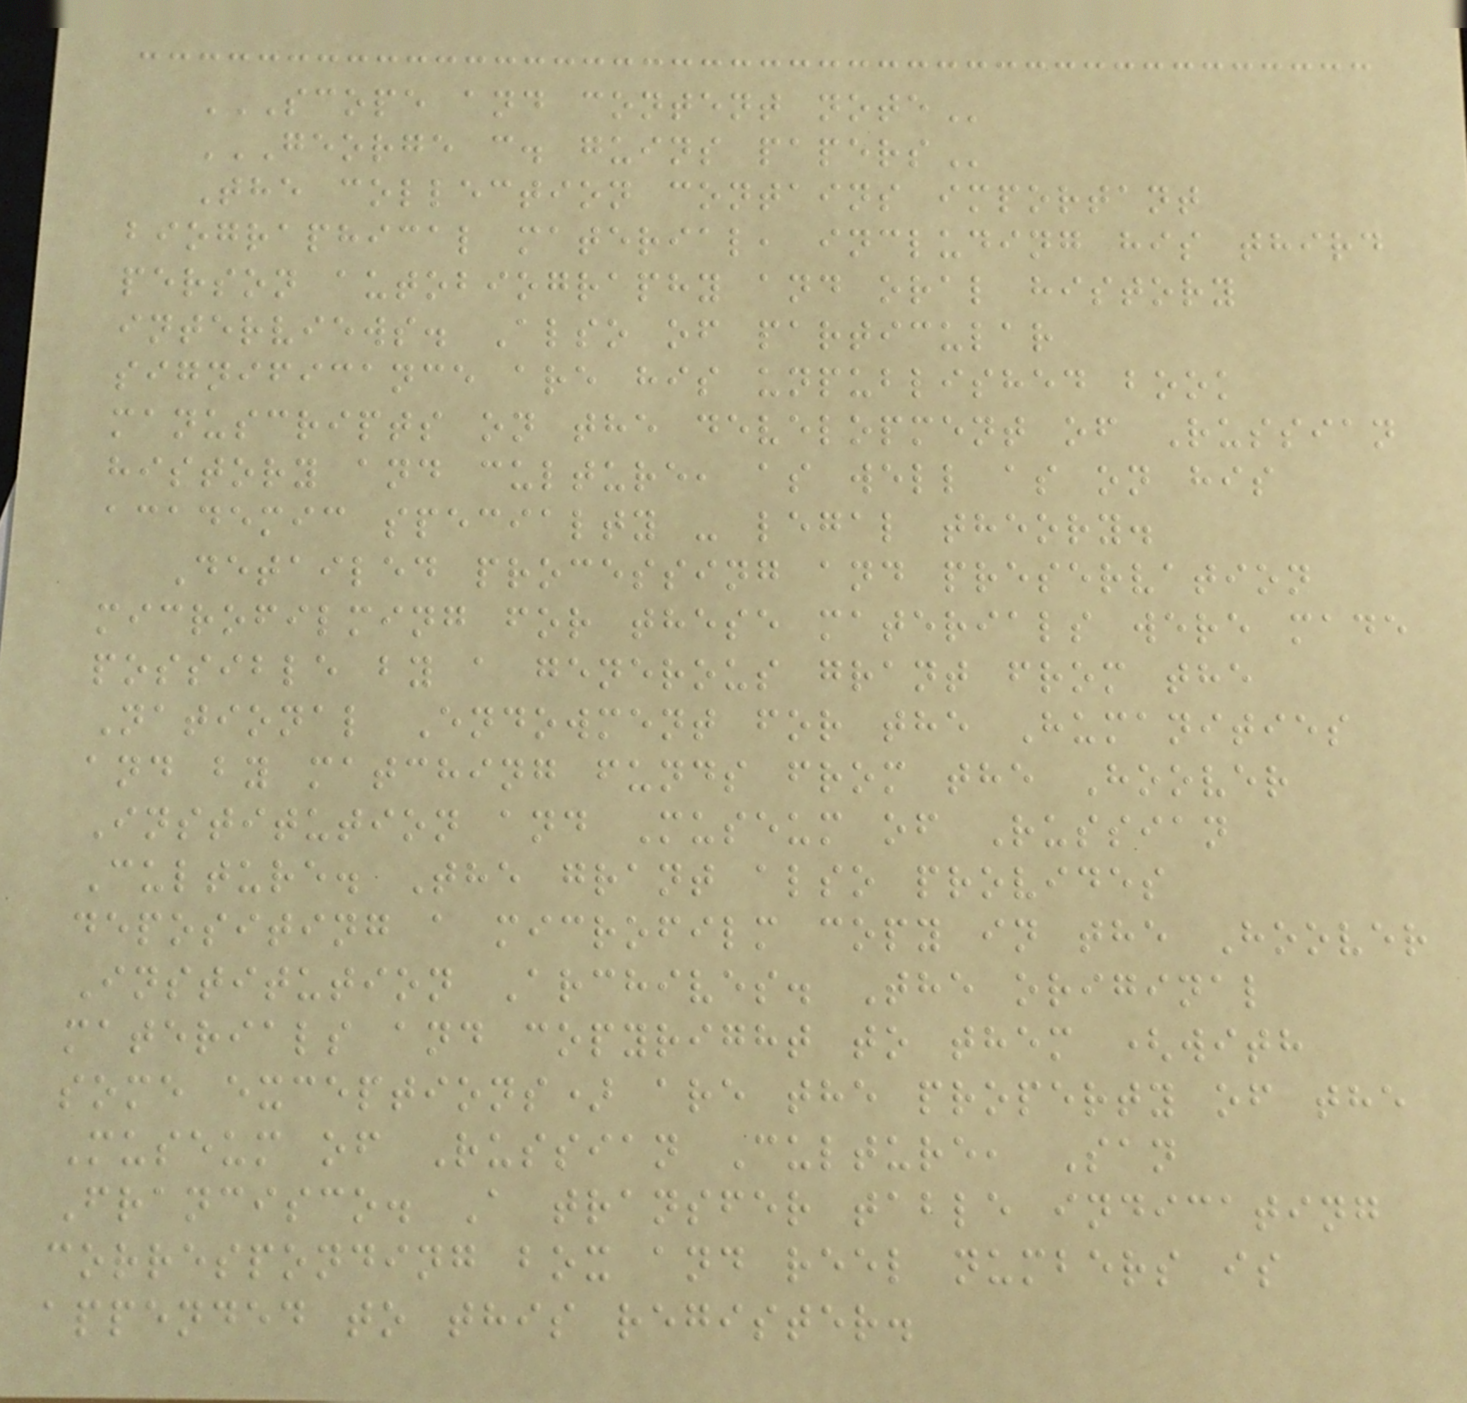SCOPE AND CONTENT NOTE
GEORGE C. GUINS PAPERS
The collection contains important
biographical material, including his third
person autobiography and oral history
interviews. Also of particular
significance are his unpublished book
manuscripts on the development of Russian
history and culture, as well as on his
academic specialty - legal theory.
Detailed processing and preservation
microfilming for these materials were made
possible by a generous grant from the
National Endowment for the Humanities
and by matching funds from the Hoover
Institution and Museum of Russian
Culture. The grant also provides
depositing a microfilm copy in the Hoover
Institution Archives. The original
materials and copyright to them (with
some exceptions) are the property of the
Museum of Russian Culture, San
Francisco. A transfer table indicating
corresponding box and reel numbers is
appended to this register.
